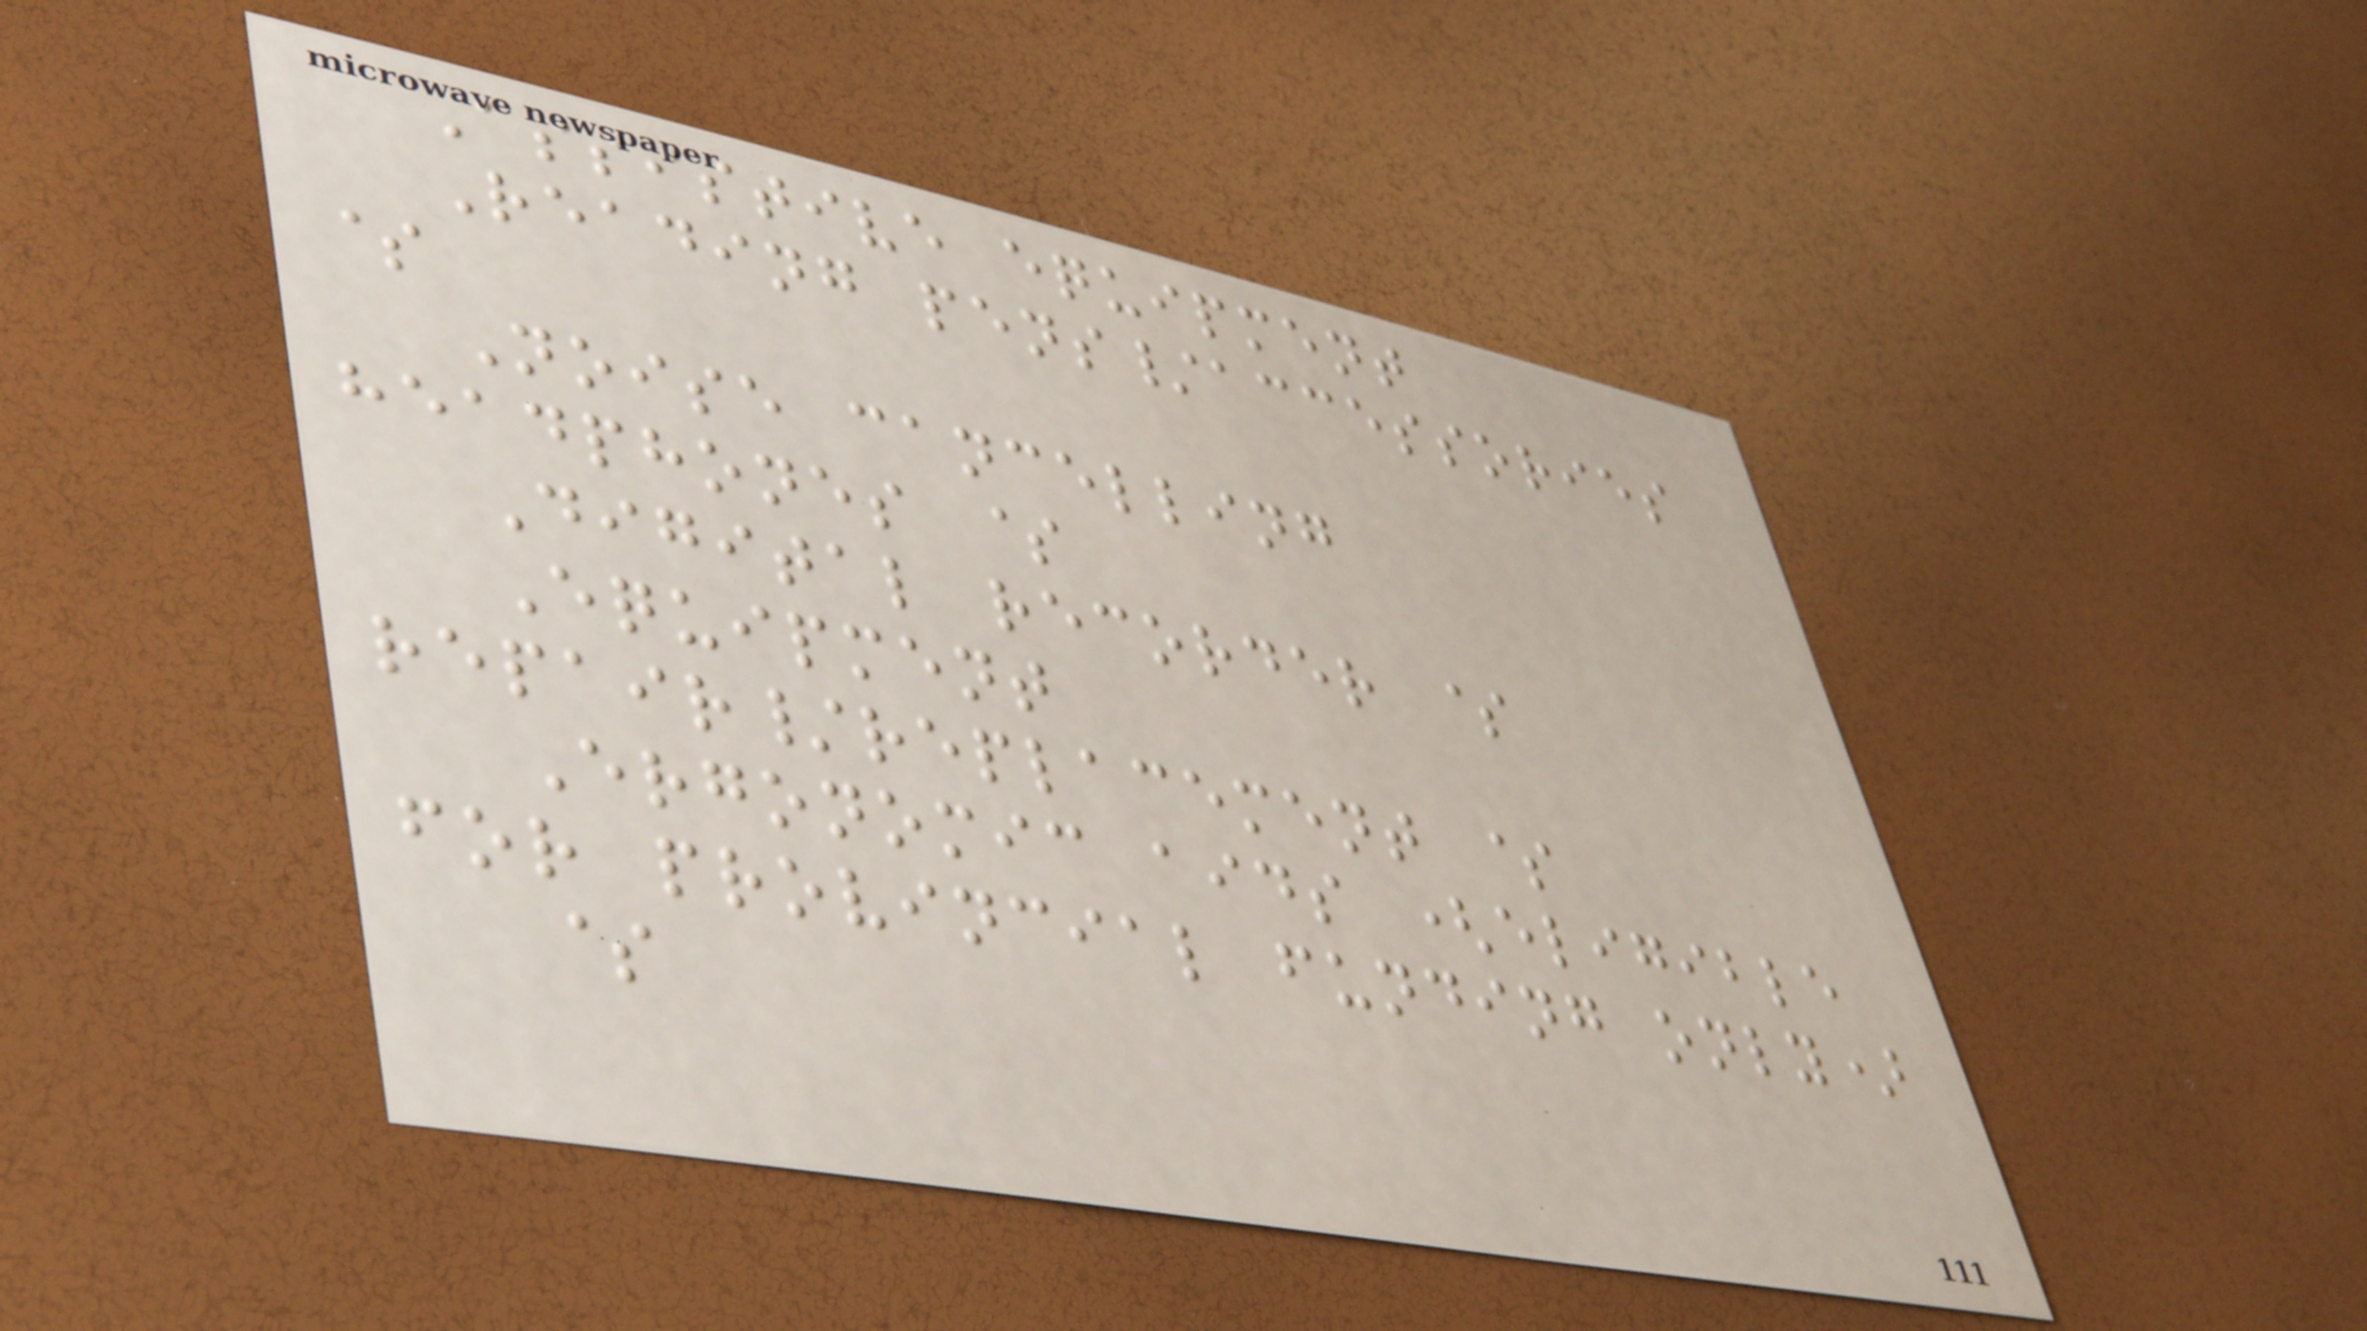Assistive equipment
Reading pens/accessories
$
Noise cancelling
headphones $
Digital recorder $
Equipment
repair/replacement $
Ergonomic aids (eligible
for provincial funding only)
$
